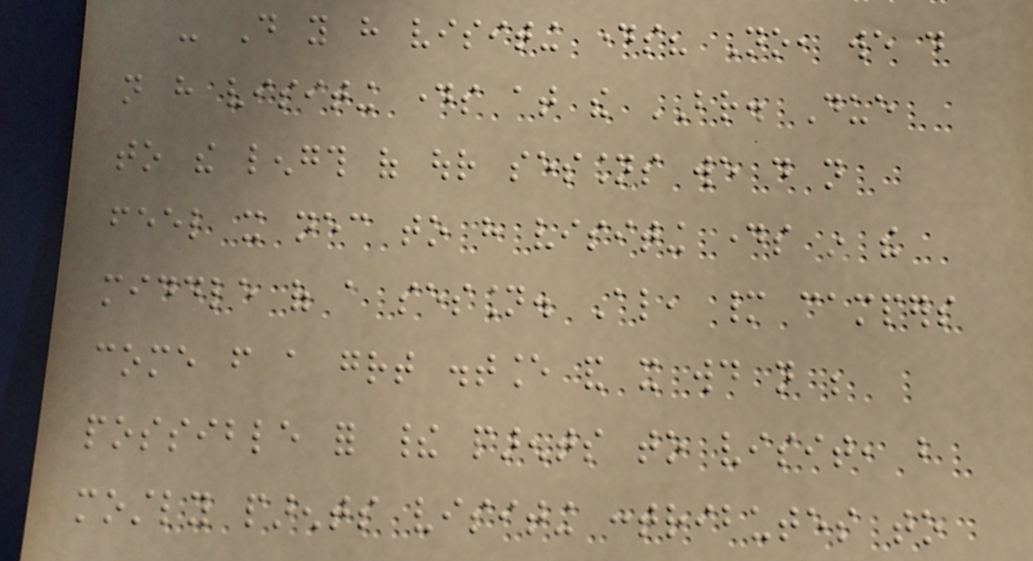- Do you have visiting days? No, we do
not have visiting days at the BR. Due
to the length of our sessions we do not
feel it necessary to have visiting days in the
middle of a session. Also, many campers
come from a great distance and it would not be
possible for their parents to visit, but
mostly parents visiting contributes to
